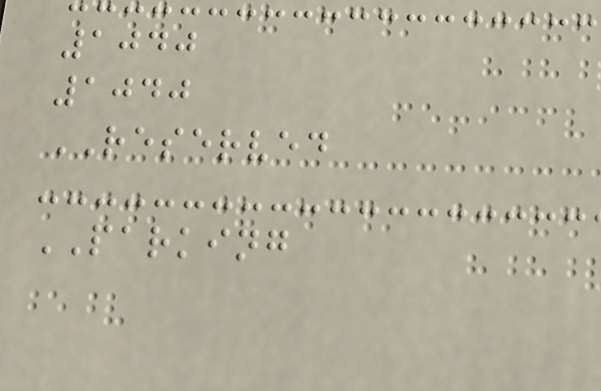1040
1040
RESERVED
PARKING
